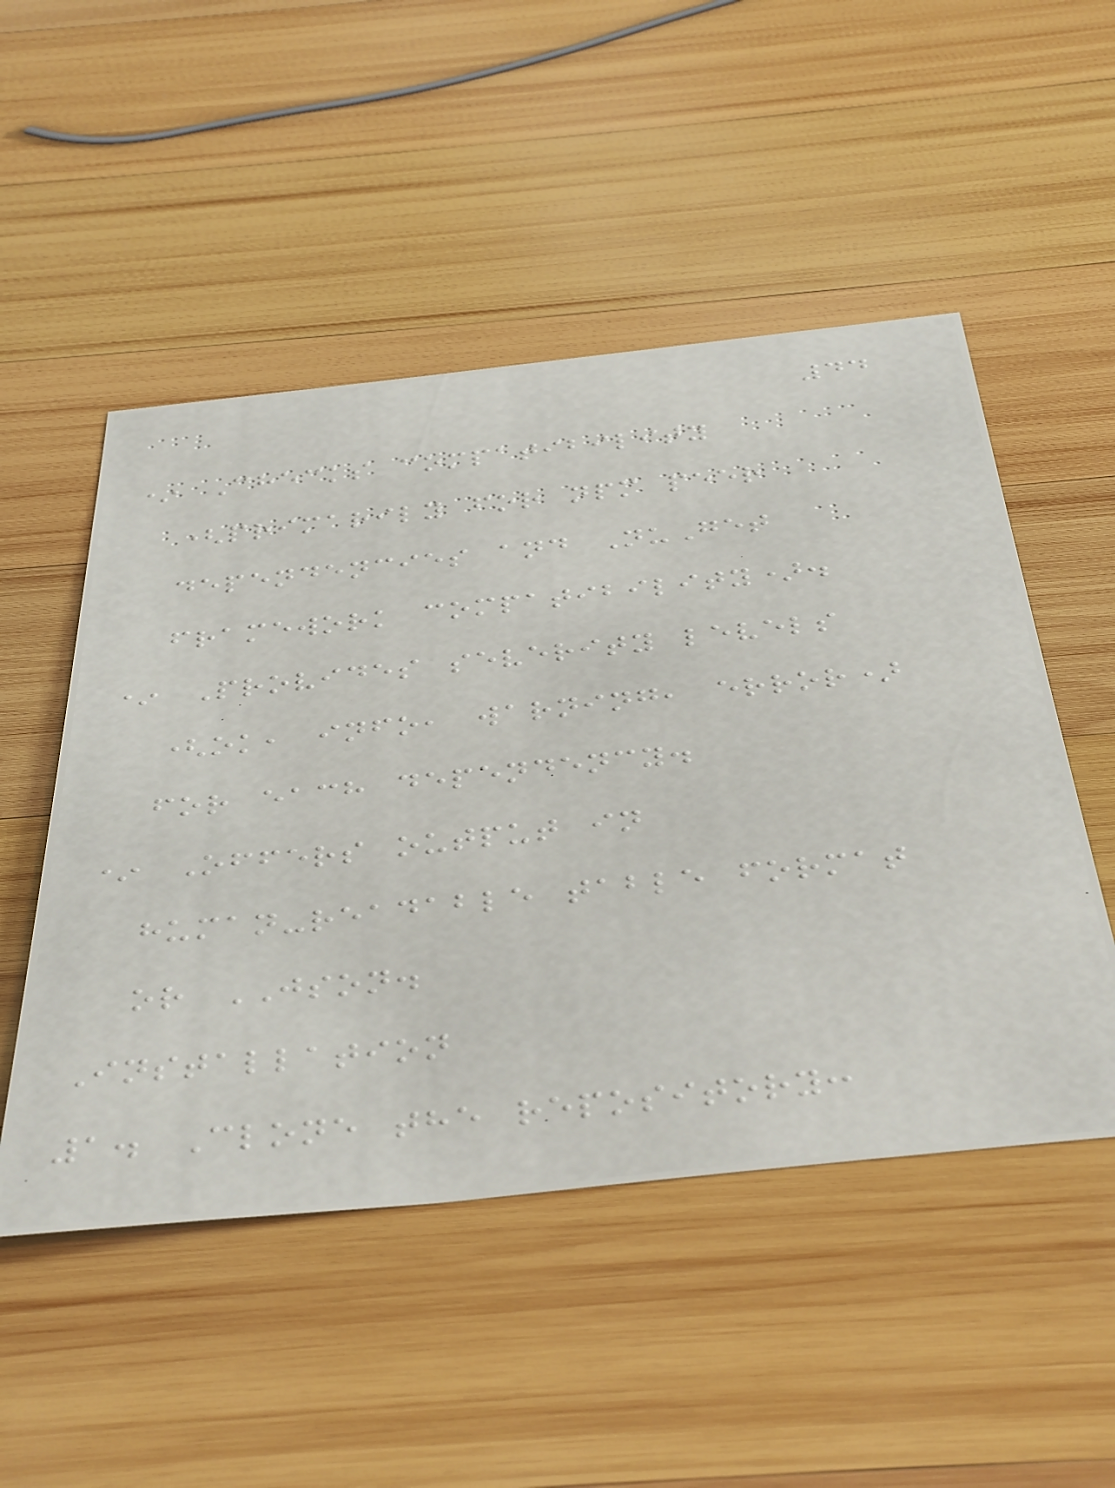44
* Checks compatibility
(primarily for npm peer
dependencies and NuGet
framework compatibility).
* Provides severity levels
(ok, info, warning, error)
for each dependency.
* Offers output in
human-readable table format
or JSON.
Installation
1. Clone the repository:
